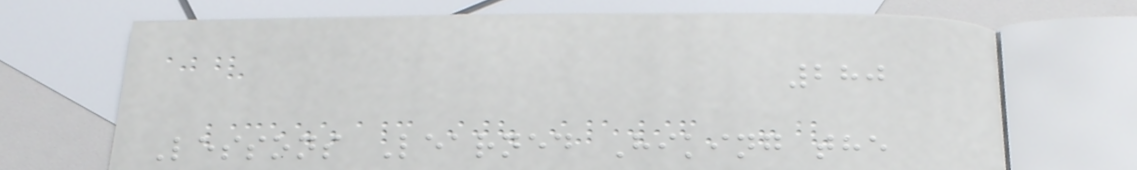280
Lessons Learned Hiking the
